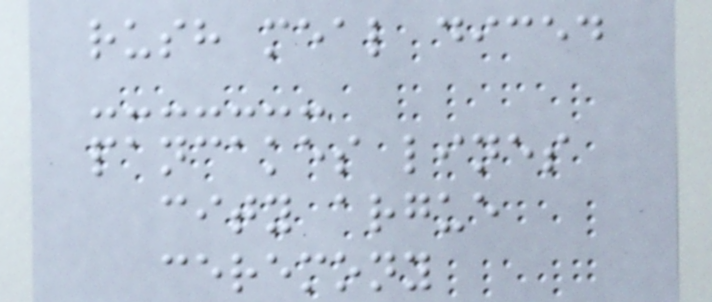rush meal diced
pancakes lines
city argue
ceremony
